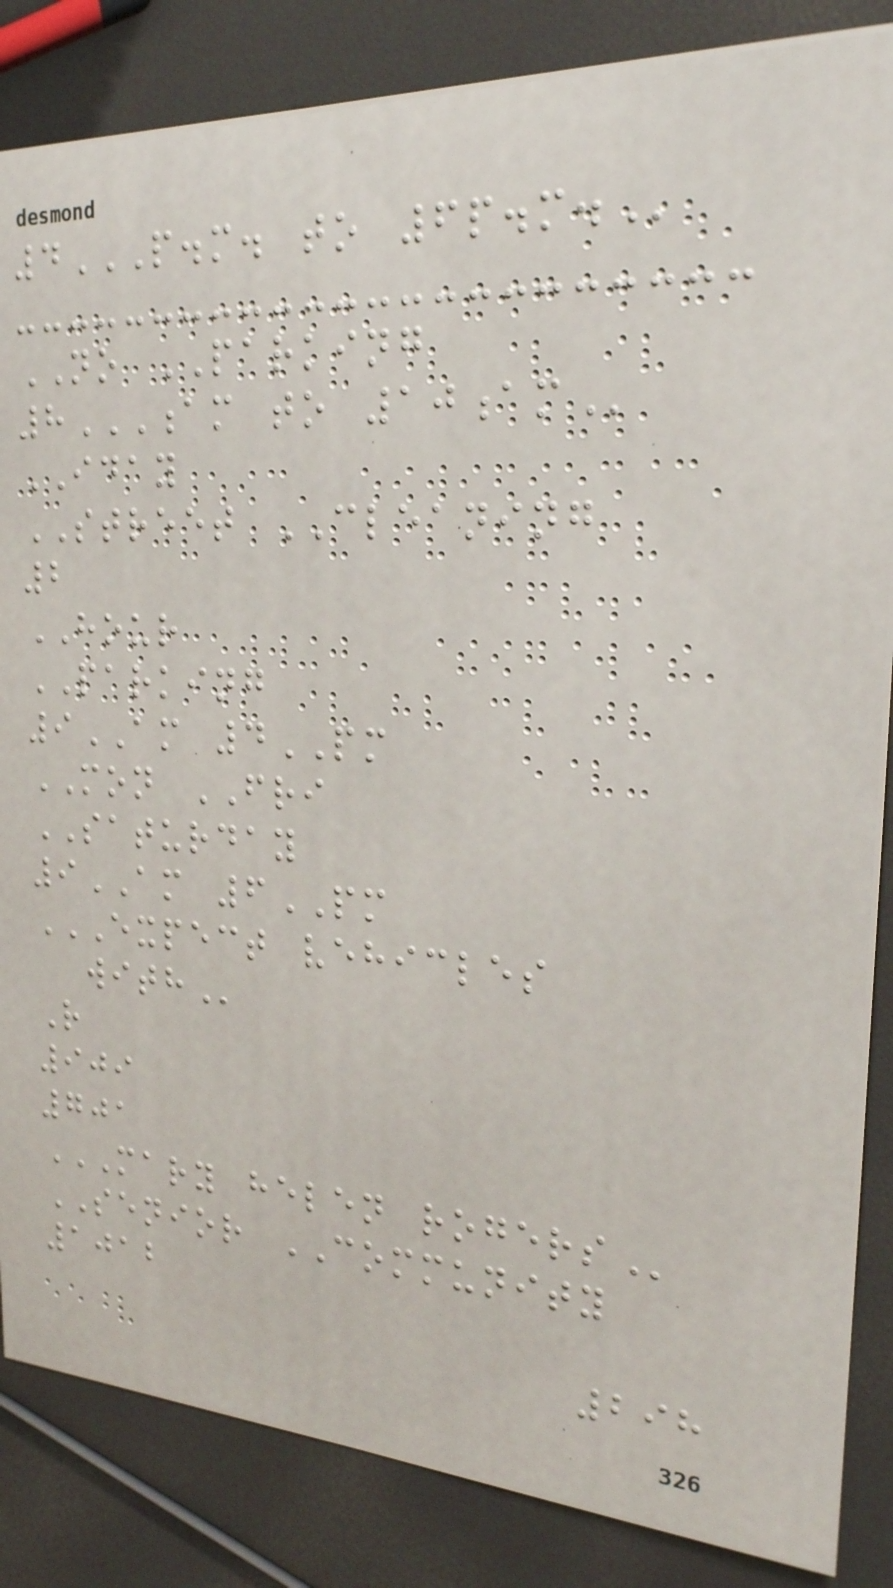4P.M. TO 6P.M.
NO PARKING
8AM TO 10AM
IDAY
STREET CLEANING
2
HOUR
PARKING
9AM 4PM
MON FRI
SATURDAY
9AM 6PM
EXPECT VEHICLES
WITH
R
909
701
MARY HELEN ROGERS
SENIOR COMMUNITY
1012
298
